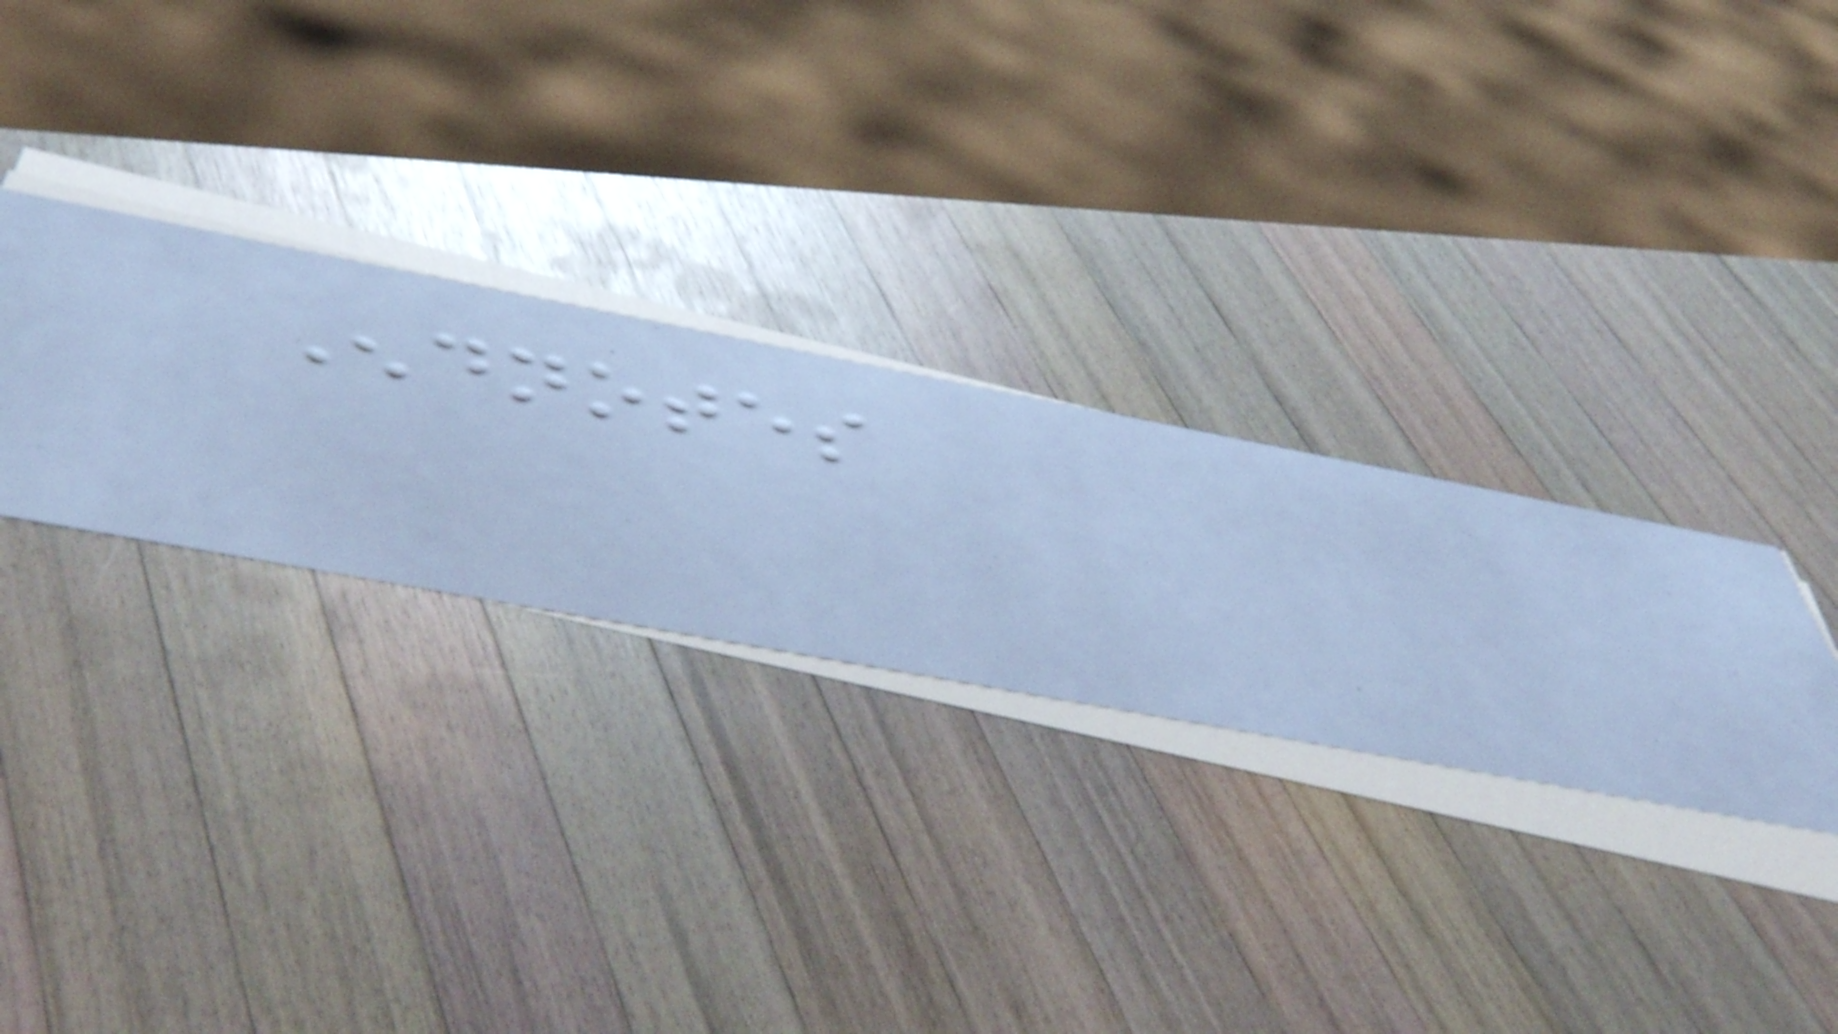Endnotes
